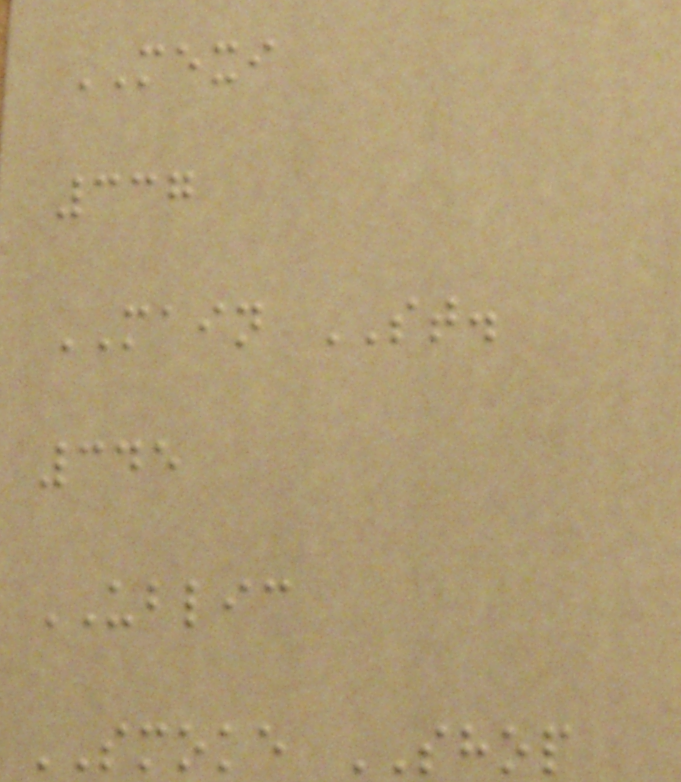MEXI
337
MAIN ST.
345
UBLIC
SMOKE SHOP
